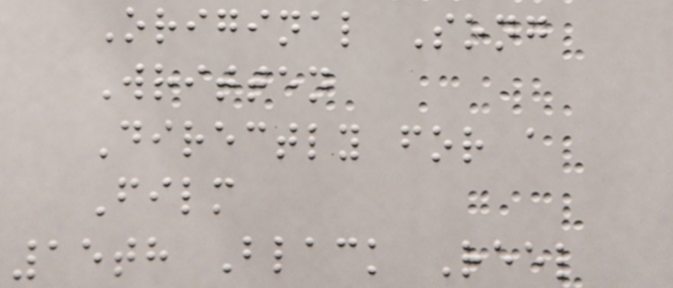Original Song
Written
Directly for a
Film
15th Black Reel
